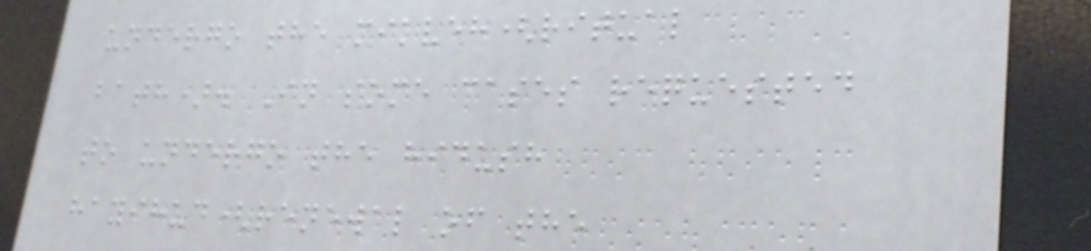undergo the mikveh(ritual
bath). In some cases requested
to undergo the hidush
hayihud(renewal of the
